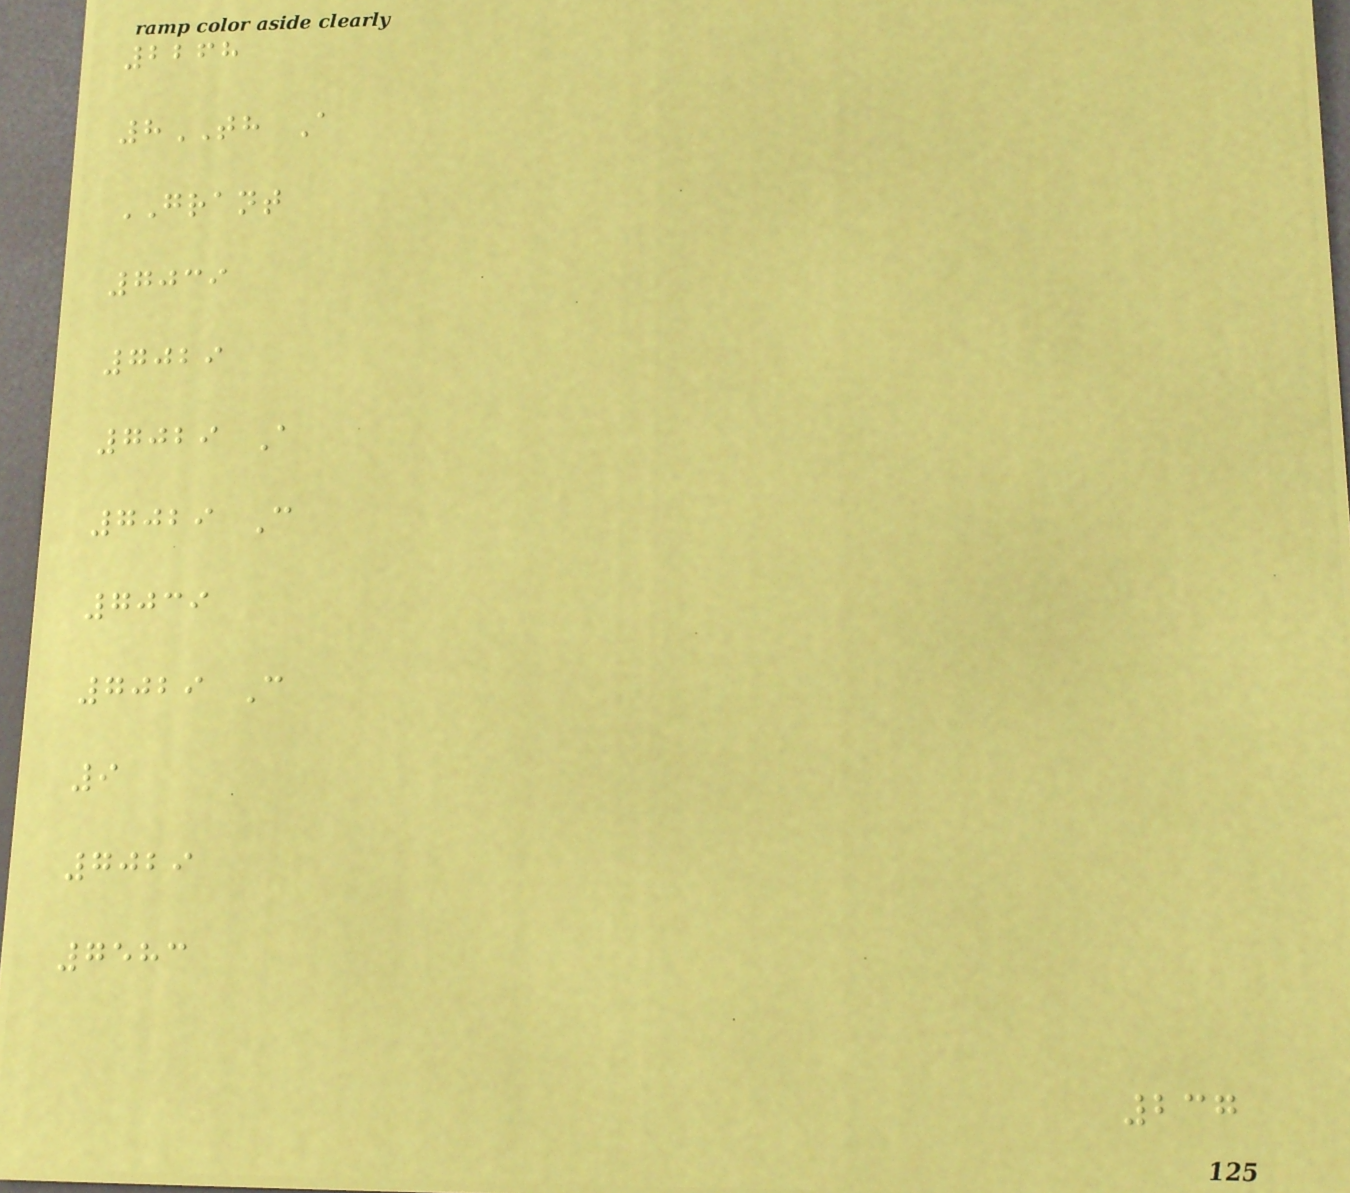2268
8TH A
GRANT
7039
7029
7029 A
7029 C
7039
7029 C
9
7029
7583
237
